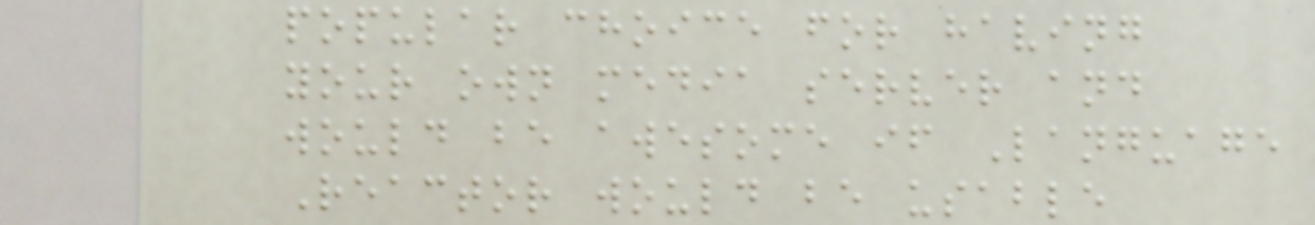popular choice for having
your own media server and
would be awesome if Language
Reactor would be usable
